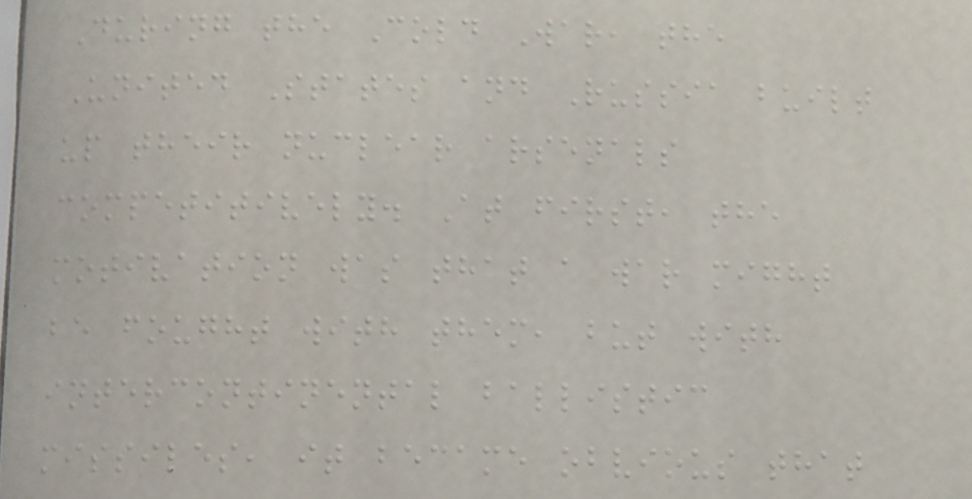During the Cold War, the
United States and Russia built
up their nuclear arsenals
competitively. At first, the
motivation was that a war might
be fought with them, but with
intercontinental ballistic
missiles, it became obvious that
